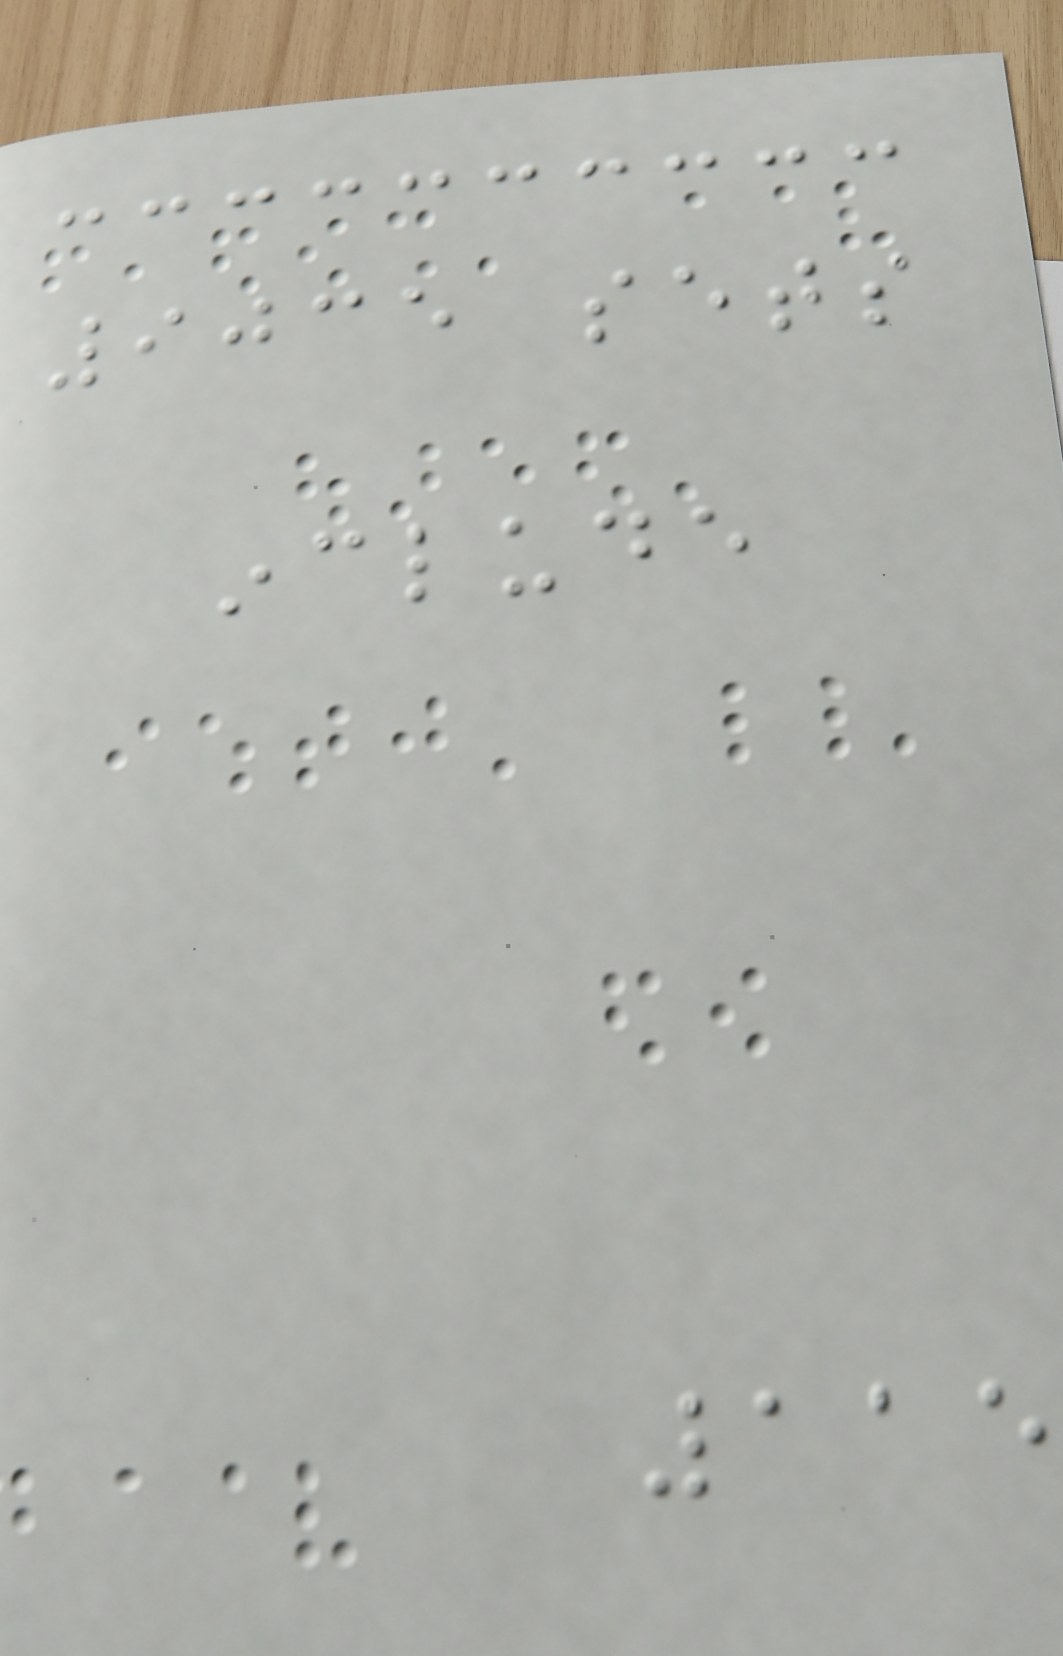9035 sets
include
115
